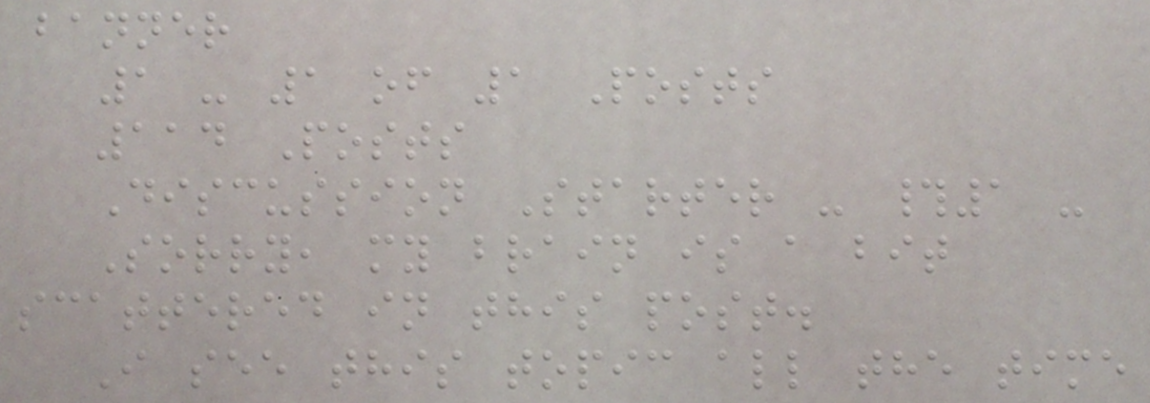banner
1 - 1 of 1 Posts
114 Posts
Discussion Starter - #1 -
Sorry, my brain is a bit
scattered in this post.
I see this topic all the time
